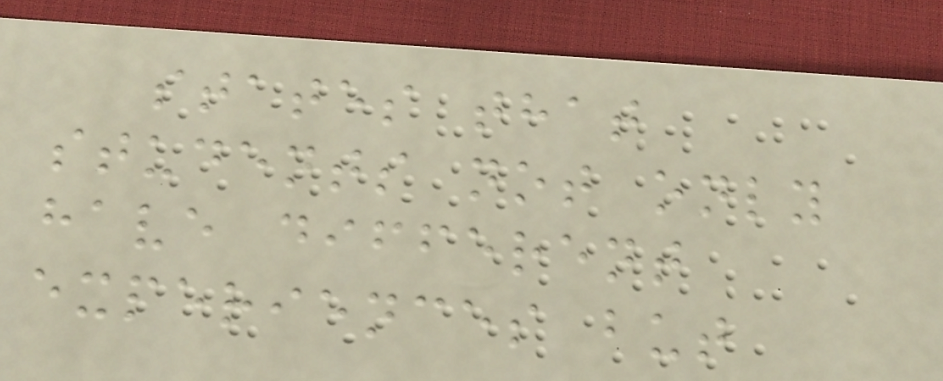states that
students not only
have different
experiences but
